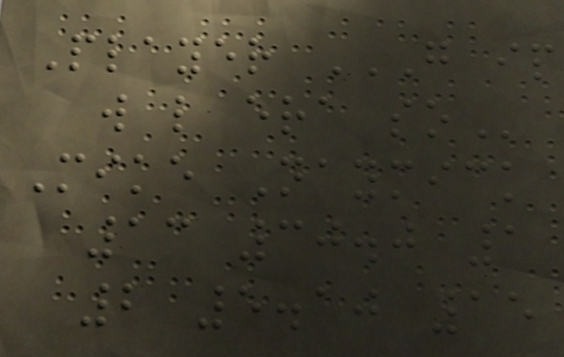Player G IP
W L ERA SO
Mike Naymick
13 30.0 1
2 5.10 15
